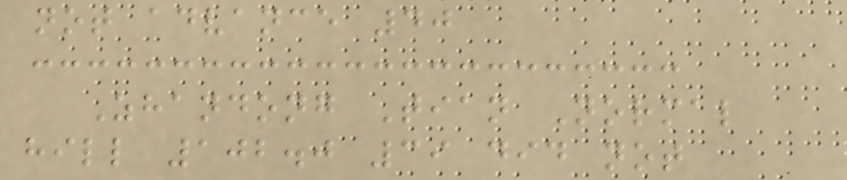not advance 40
Zhandong Tian Normal
hill 102.0 39 did not
